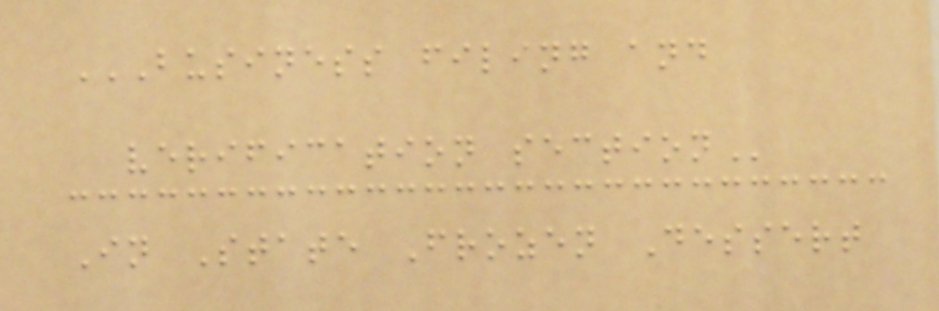BUSINESS FILING AND
VERIFICATION SECTION
In State Frozen Dessert
